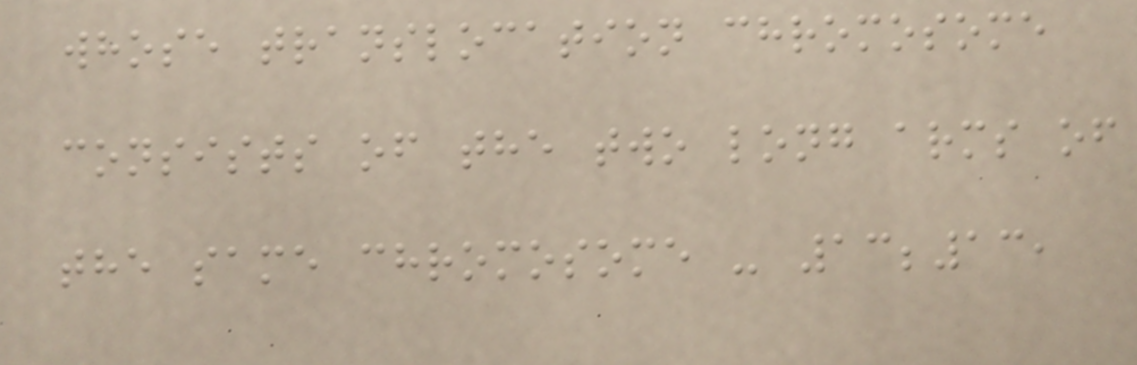whose translocation chromosome
consists of the two long arms of
the same chromosome - 13;13,
